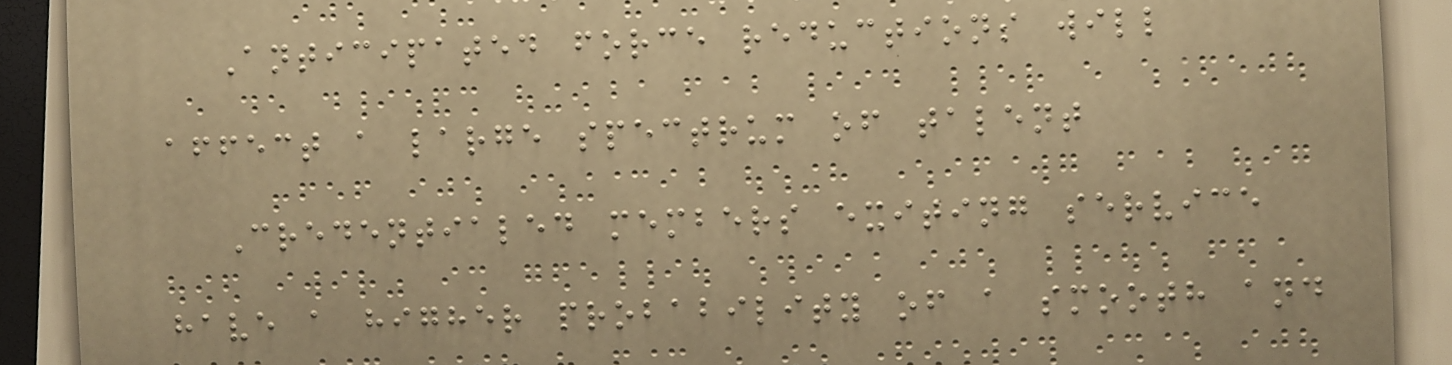Anticipated force reductions will
affect a large spectrum of talent
Credentialed members exiting service
have a higher probability of a smooth and
